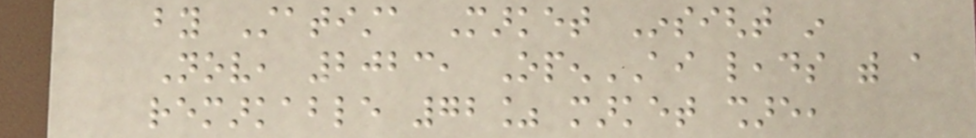by Statista Market Insight in
Nov, 2023, OpenAI leads with a
remarkable 72% market share,
